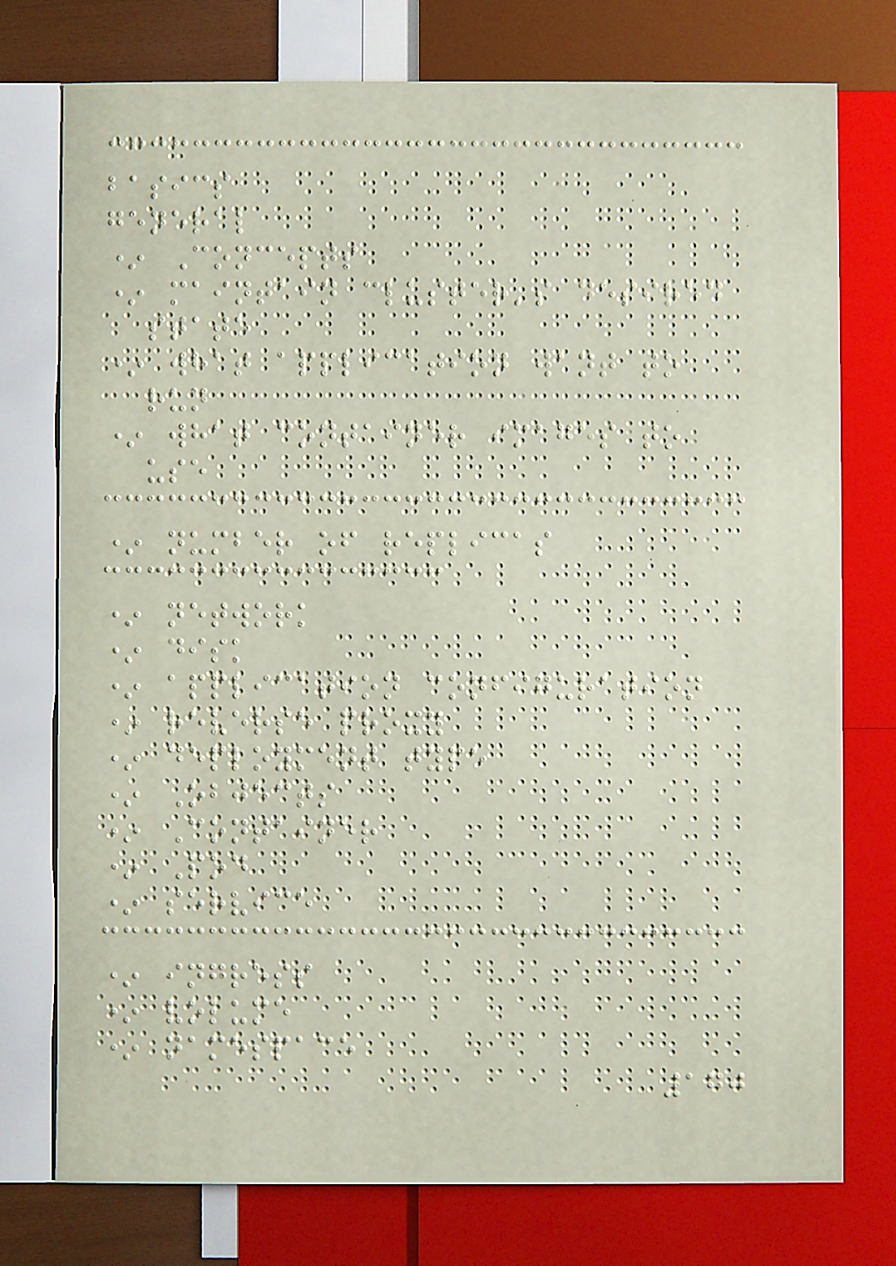basics
general
* Concepts
* maintain cluster's desired
state
* what application want to
run
* what container images to
use
* number of replicas
* network
* disk
* application configuration
* reverse proxy
* deployment type
* Objects
* Container
* Pod
* service
* ingress
* volume
* namespace
170
